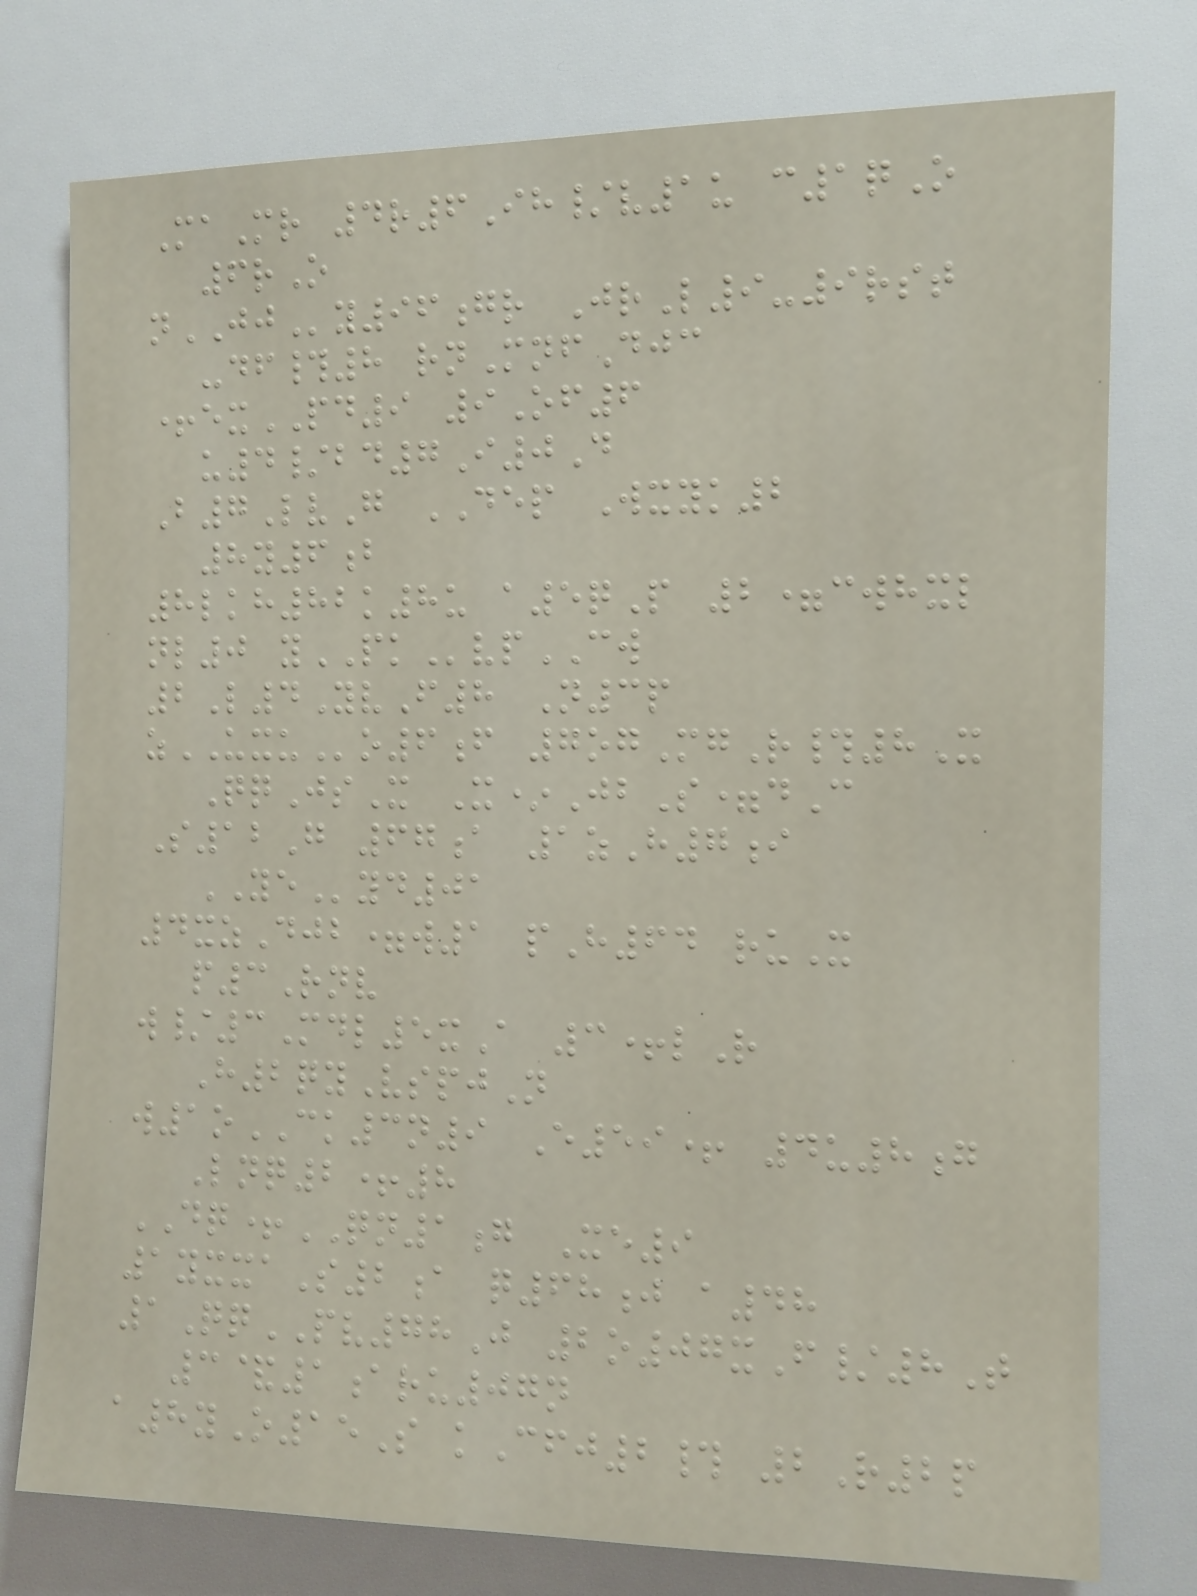MaMr 4r6Ih/v1u c1qO
6rO
nJJy96gr JrL9-9rst
-df#8 rnMnfDjc
+exPD9 9Of6
u4/bd7I0D
B7LvG DEP Wxyk2
8y6b
8lkh82k8u a5qP 2=cwhxl
nl0 yPKvpCW
2L4YvF8 N3p
zUXUo6f 7ogMgR#8X
QqJsX X*JbS=dC
S12G 67a 1zH7i
YEyd01
4xzDjb=w1 pH64 ruX
p3Rnv
w/3Mdl5xA 3+lR
H2qyVspjN
w1oCK3n9 E59+ 4u8g
Lnq2+8
DQ+QN1g Xe9
1yxxaS2a q68j a48
1QqPV78J 2o07xF/8T
3&1aru07n
a8yO15S kCfj2# 2R2p
